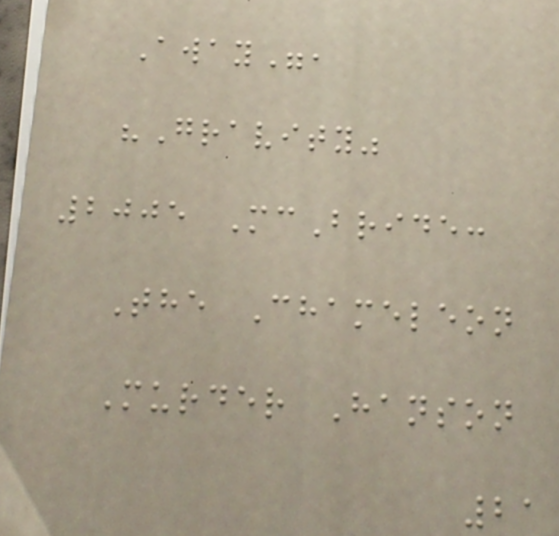Away",
"Gravity"
2005 McBride:
The Chameleon
Murder Hanson
21
